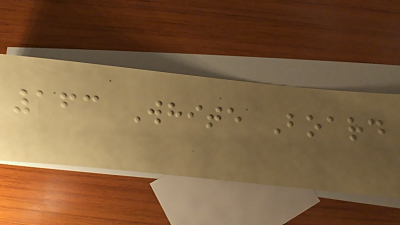163 White Board
